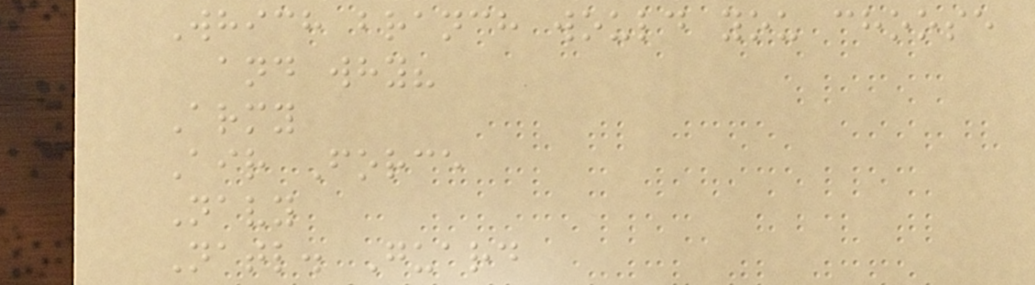Which branch would you choose
and why?
Army
Air Force
Navy
Natl. Guard
